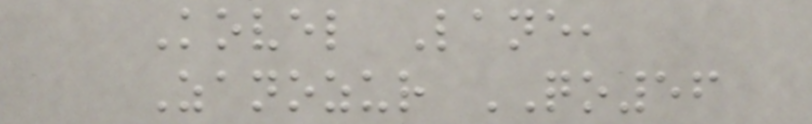Kovel Lane,
Zanozur QO56
